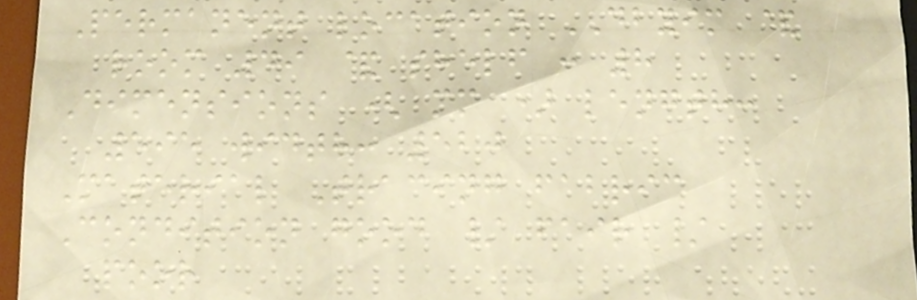Permanent location DBYIM &
room 49 & shelf : 8
Dimensions ( mm ) length:
595 width: 520
Material Tracing fabric
Condition good / fair /
poor
